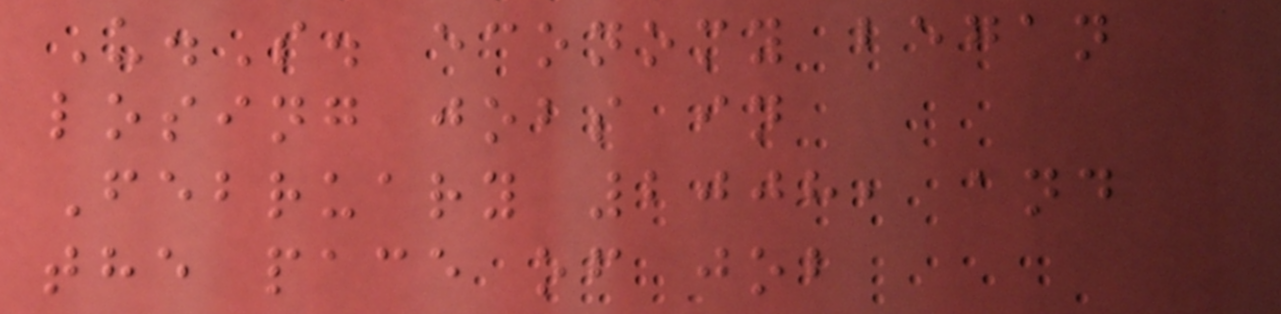U.S. economy began
losing jobs in
February 2008, and
the pace of job
